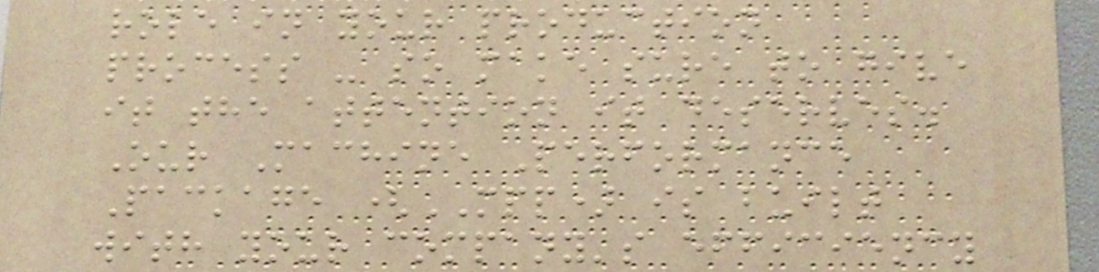role in your production
process - so make sure to give
it the attention it deserves.
Our Machine Performance
Package (MPP) is built
with your company's efficiency
